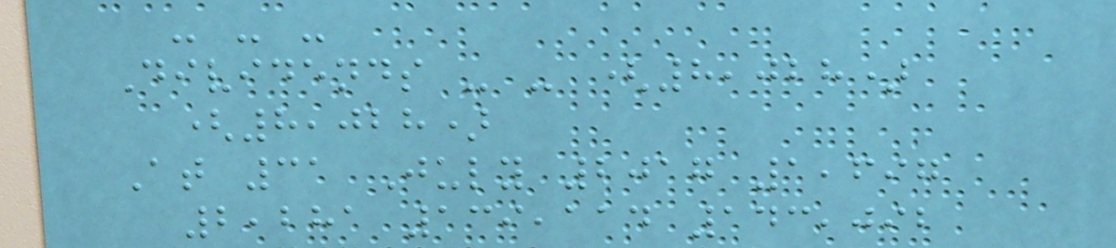- - -
Dividends - - (8,028)
(8,028)
At 31 July 2017 1,697
2,281 139,114 143,092
